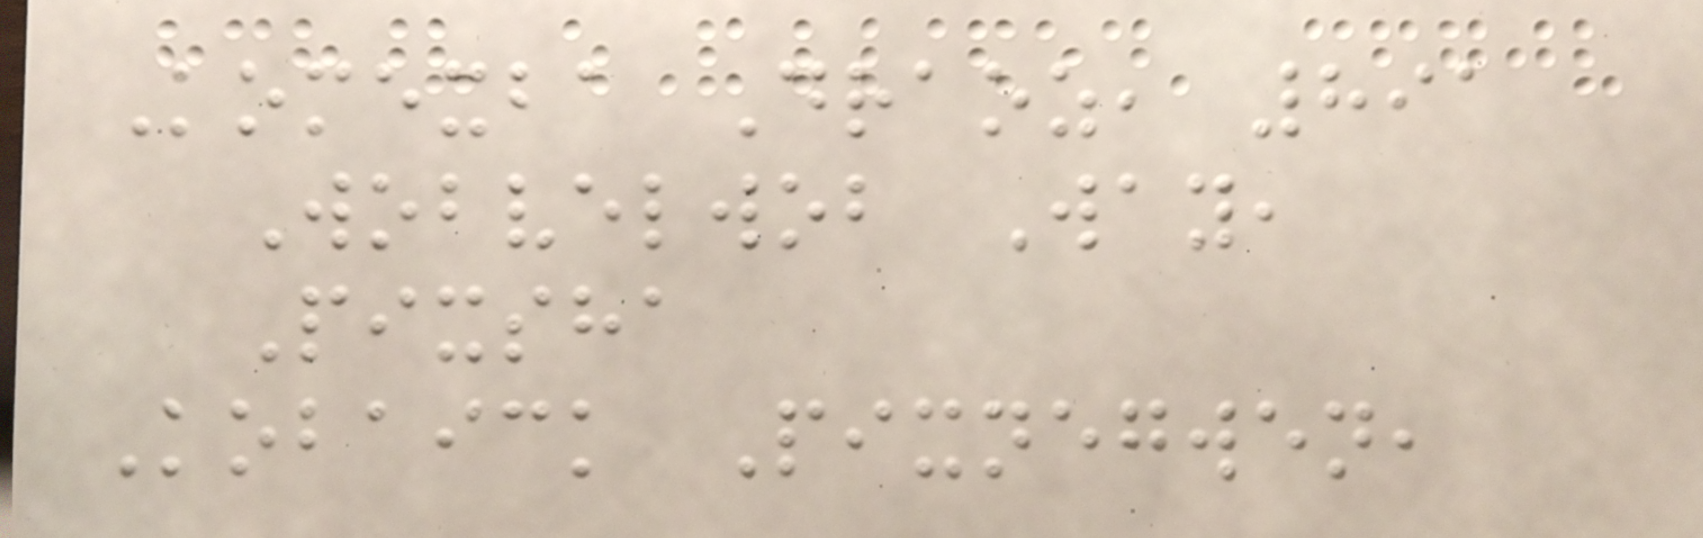Komexba Draoz, 891
Wobvelwob Way,
Pixsha
Kobaick Pixnegwen,
